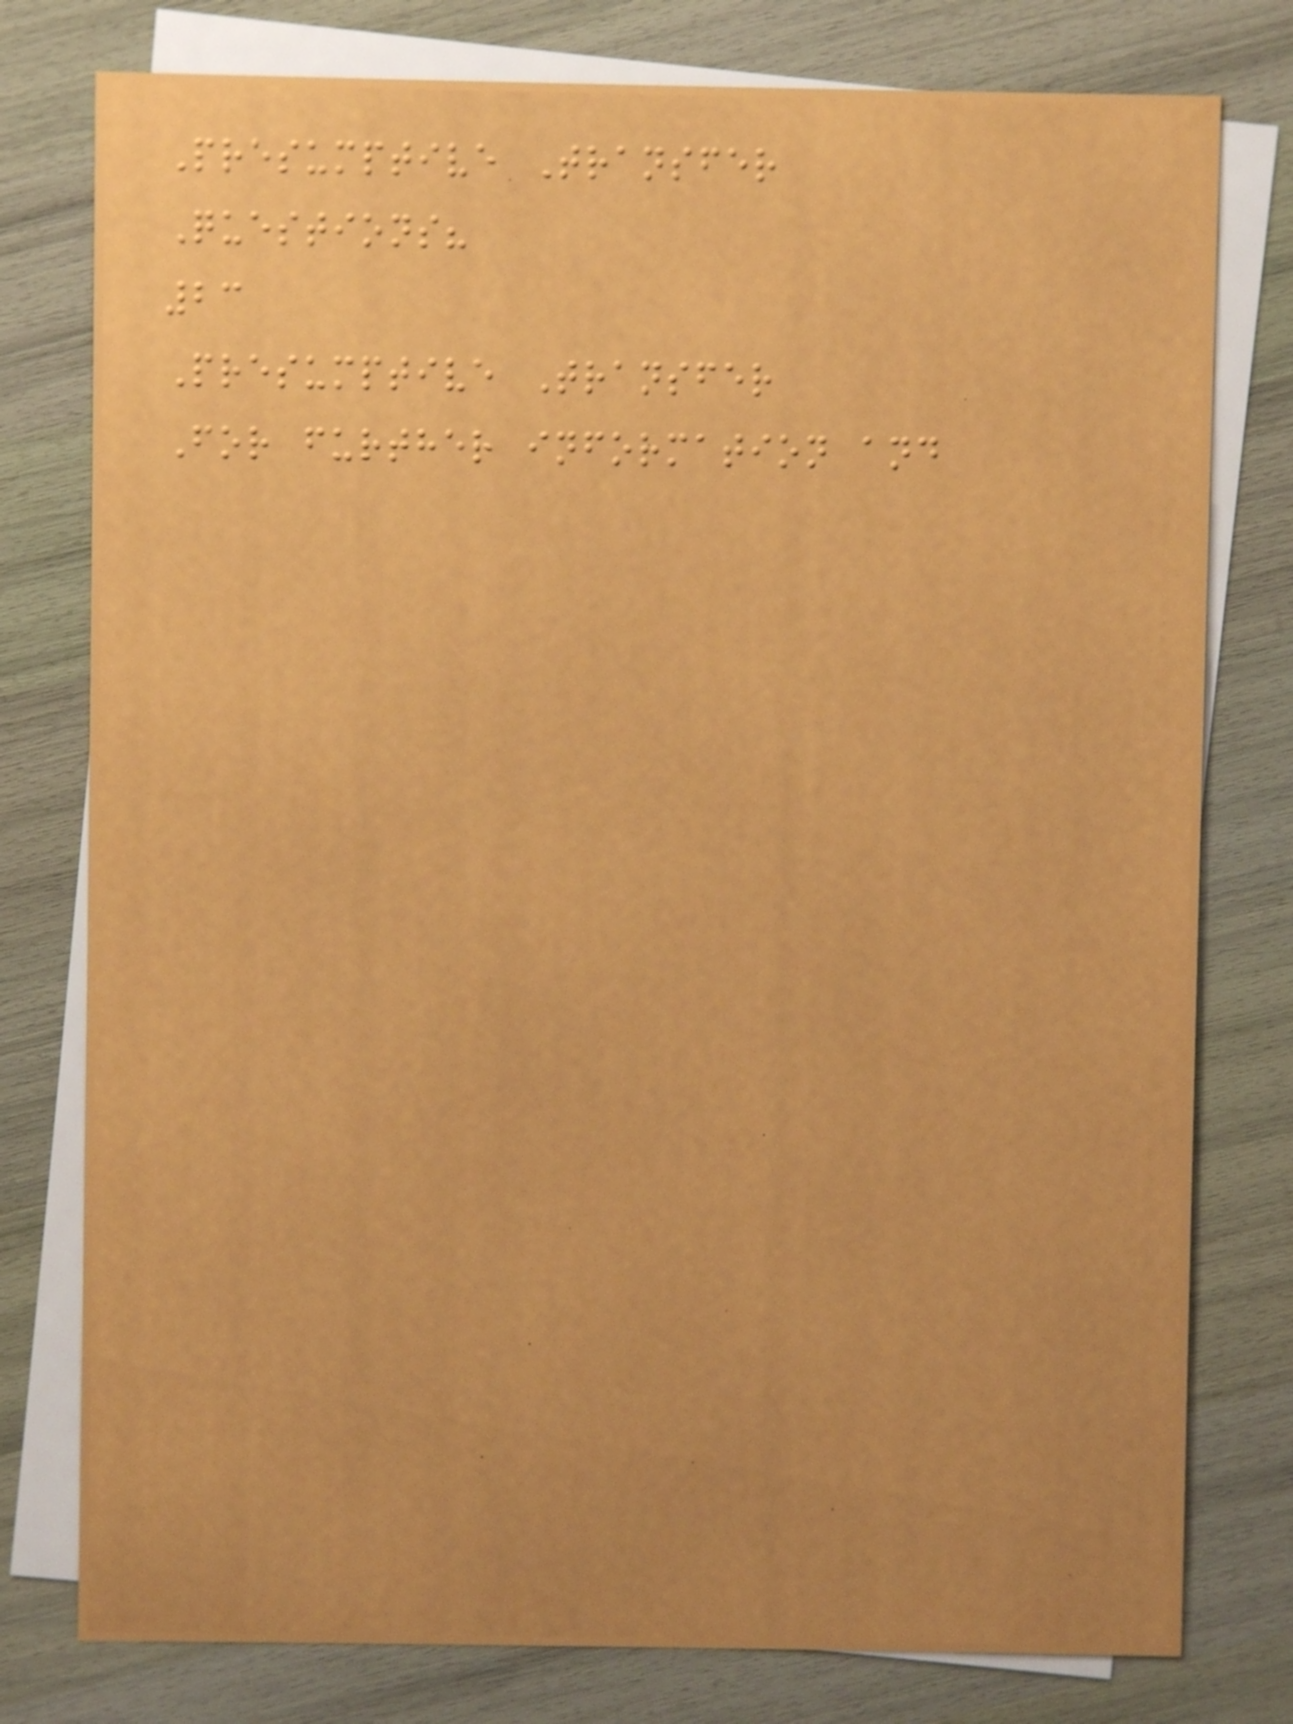Presumptive Transfer
Questions?
23
Presumptive Transfer
For further information and
